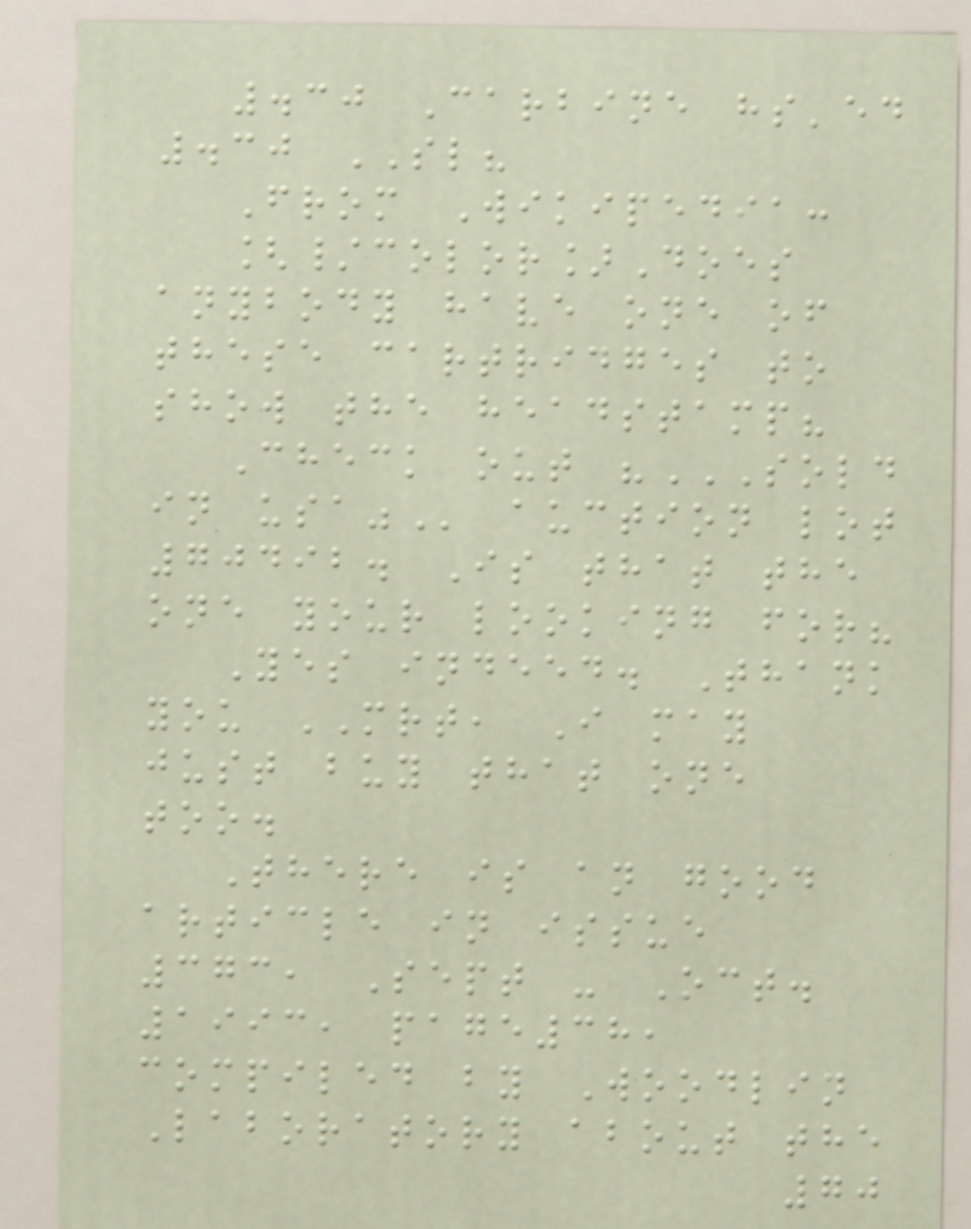.30 Carbine hs'ed
.30 SL?
From Wikipedia:
[/color]Does
anybody have one of
these cartridges to
show the headstamp?
Check out "SOLD
IN USA" auction lot
70492. Is that the
one your looking for?
Yes indeed. Thank
you MRT, I may
just buy that one
too.
There is an good
article in issue
373, Sept - Oct.
1993, page38,
compiled by Woodlin
Laboratory about the
70
